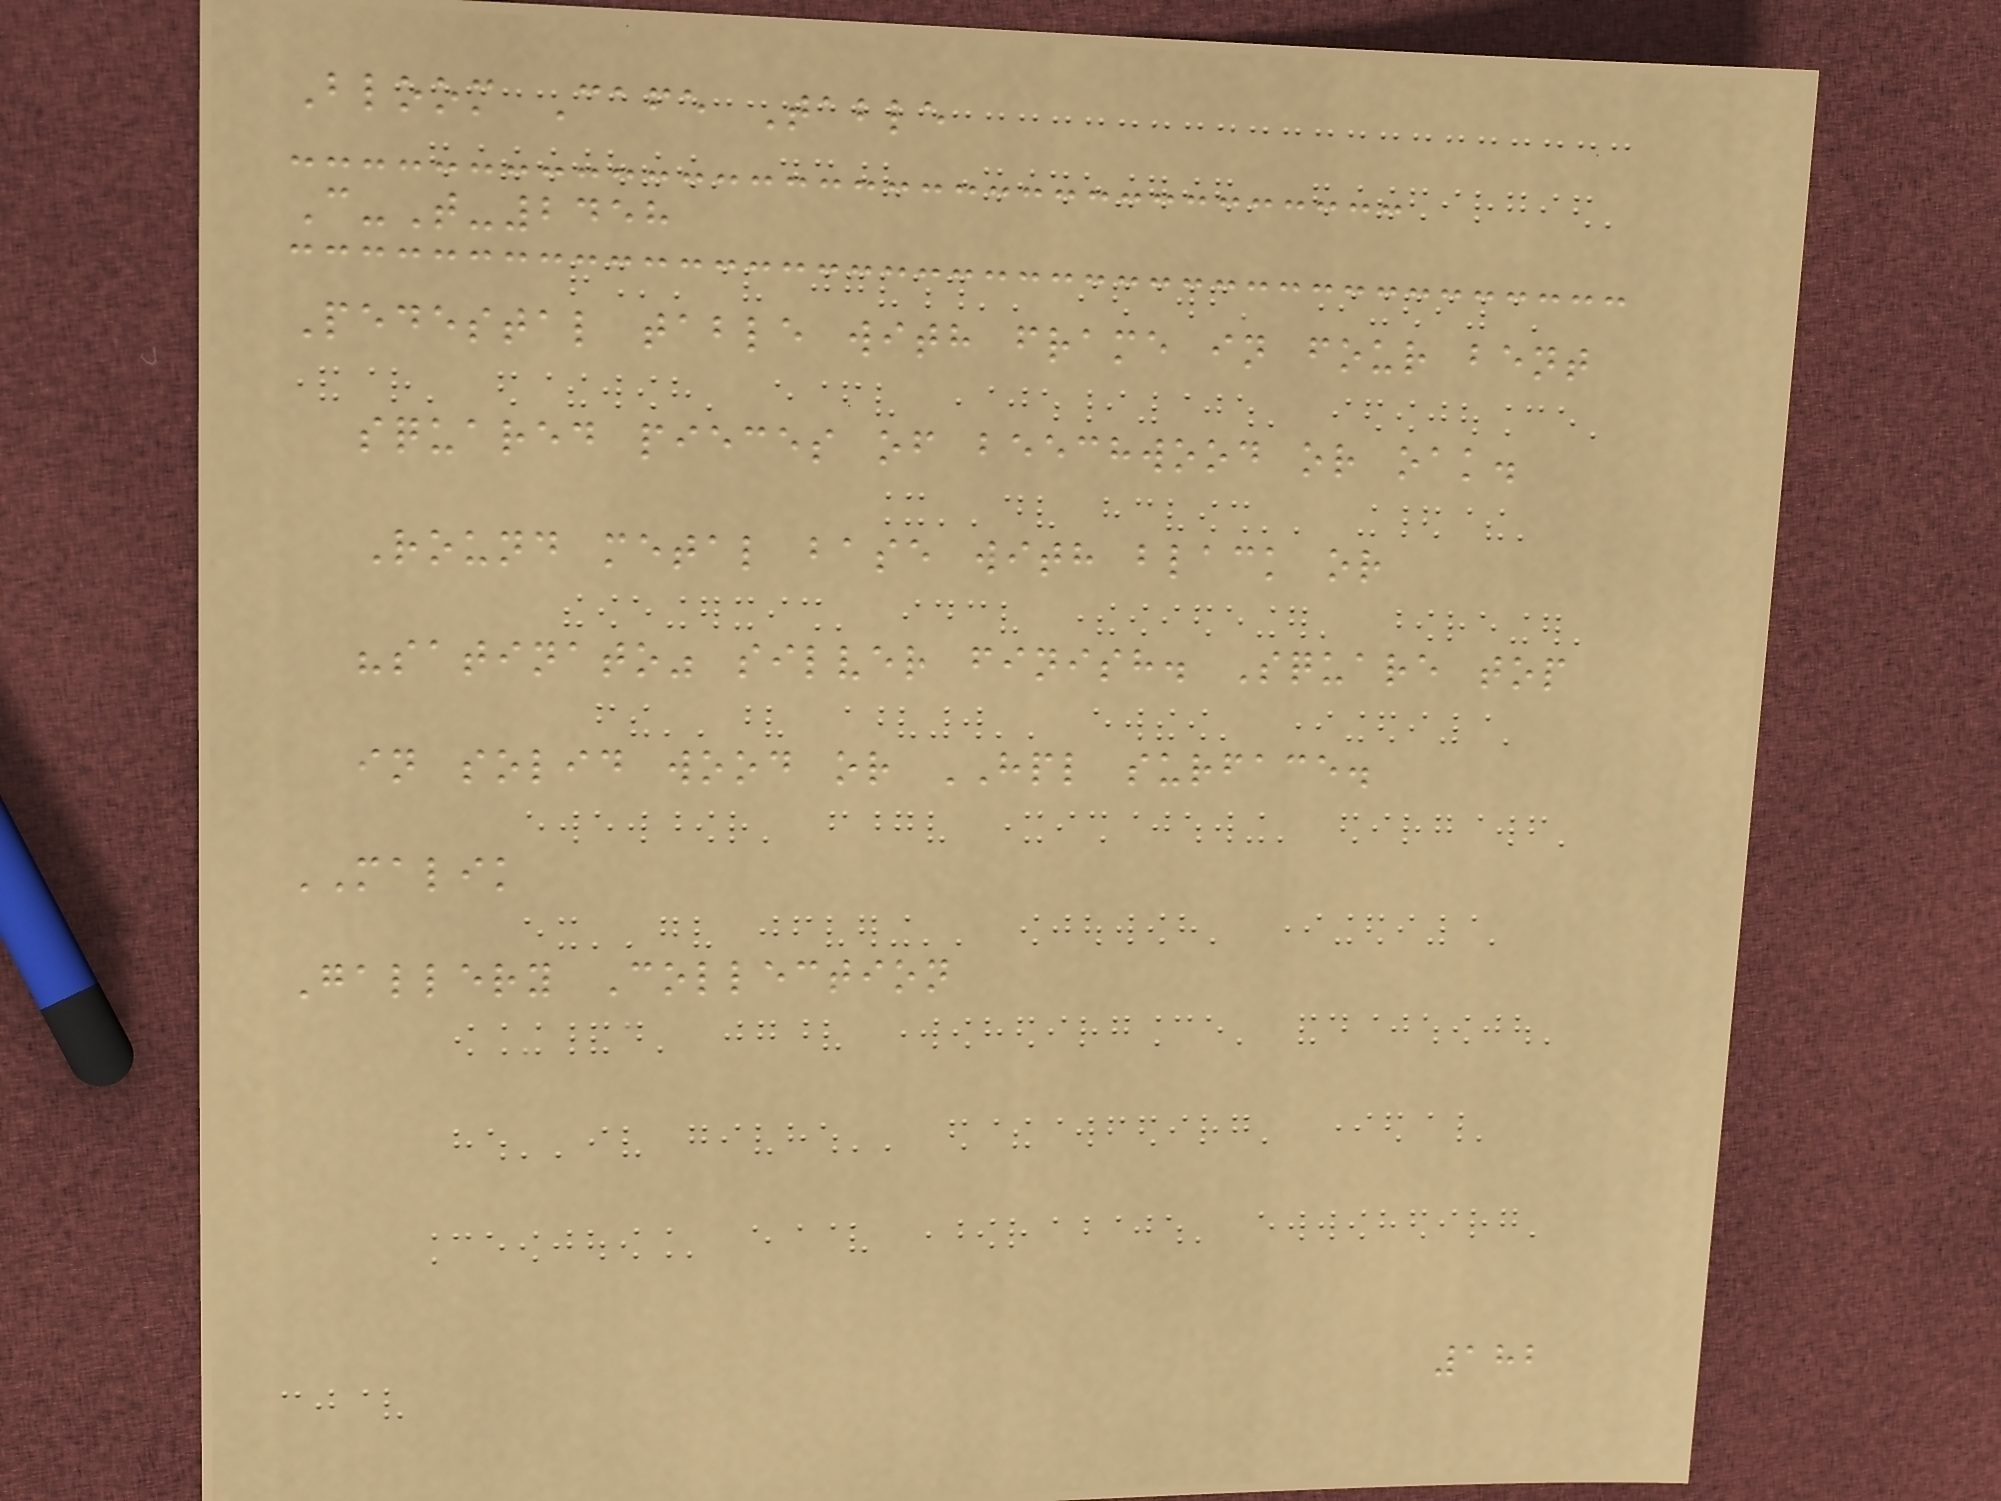Bloom Cafe Table
C-T-2458
Pedestal table with frame in four bent
squared pieces of beechwood or oak.
Round metal base with black or
"satinato" silver finish. Square top
in solid wood or HPL surface.
MALIK
Gallery Collection
182
